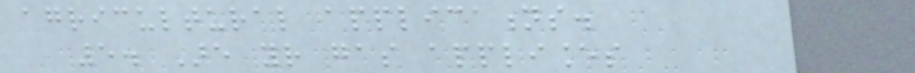agricultural applications.
5. Are your gas appliances
